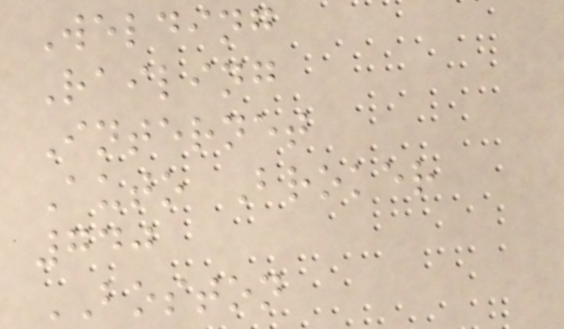Welding
Railing
Internet
Auto Broker
740
BOSTON
